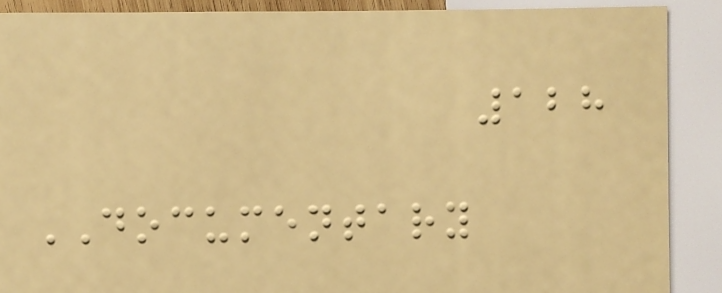128
DOCUMENTARY
